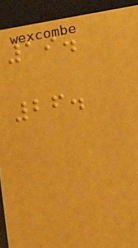19.
26.
